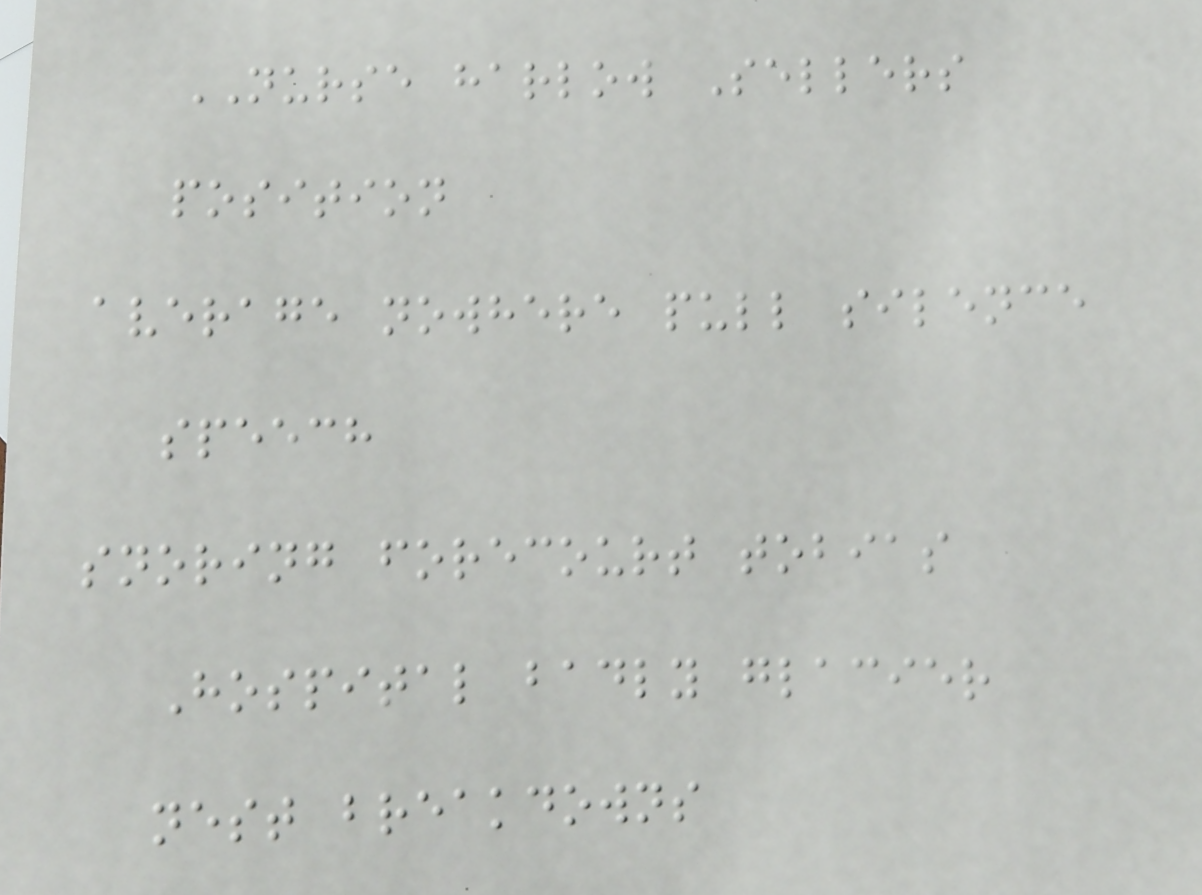NURSE harlow Sellers
position
average nowhere pull silence
speech
snoring forecourt tobias
Hospital badly glacier
nest breakdowns
